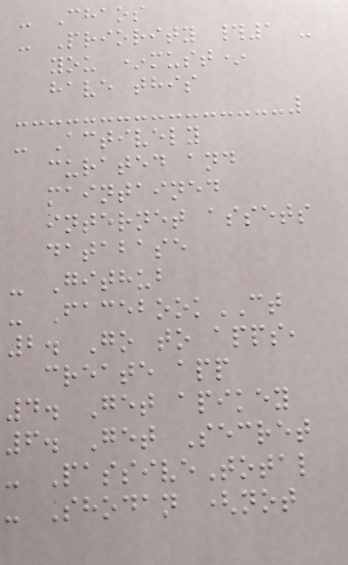- Chaos
- Priority #1 -
you *must*
have this
- Actively
curated and
maintained
internet assets
database
- Github
- FacebookCT
2. Go to apps,
create app
4. Get apikey
6. Get Secret
- PassiveTotal
- Shodan (not
